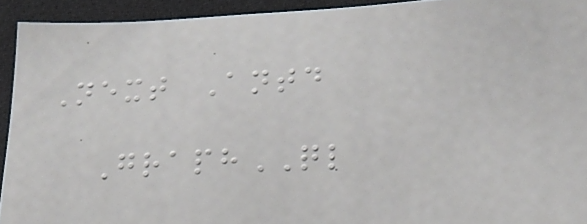Next Antd
GraphQL
